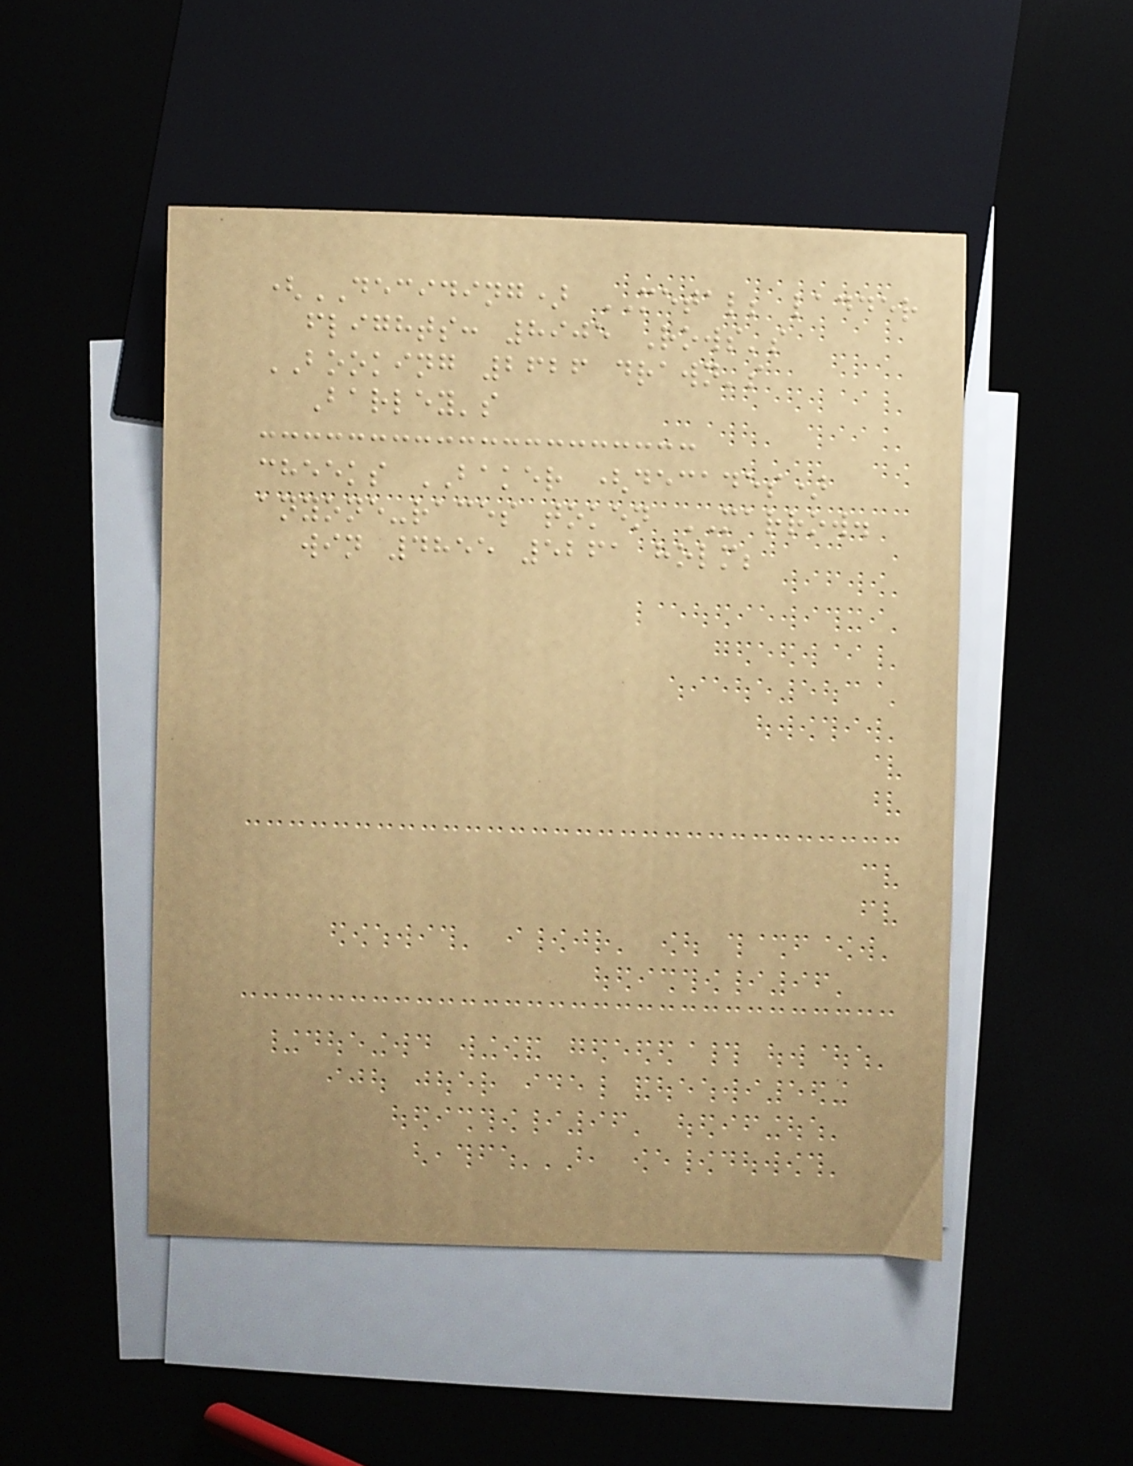(DECIDING) METAL; ladder
flights: 8905 Rows's
BOOKING 2626 drawn's
Barley's
cheeks BAKER (decades)
anyone-races token MARROW.
win 4855 5261 holm;
